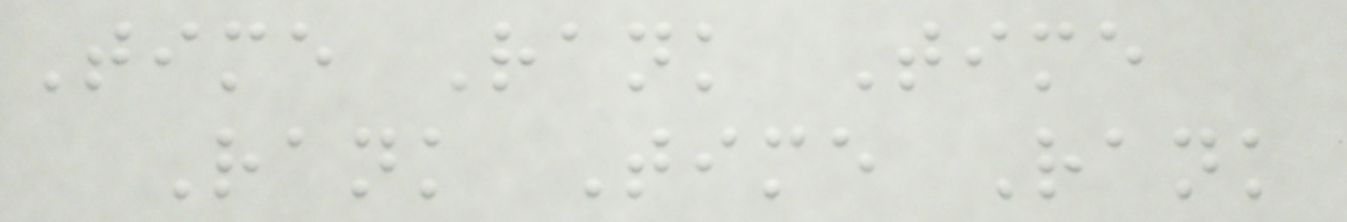Time Rank Time
Rank Time Rank
